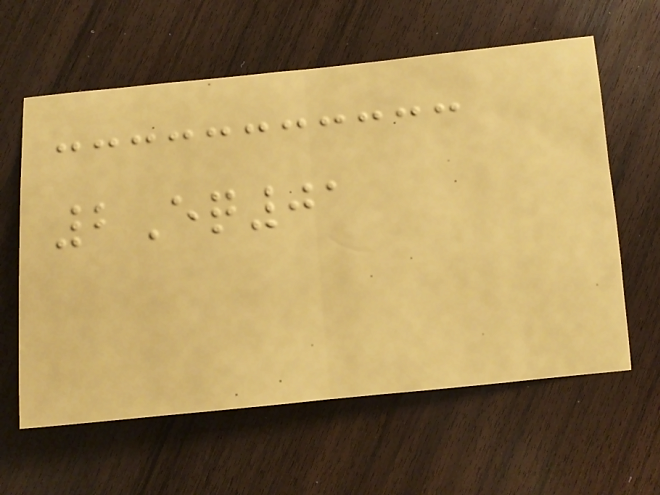2Eq01
